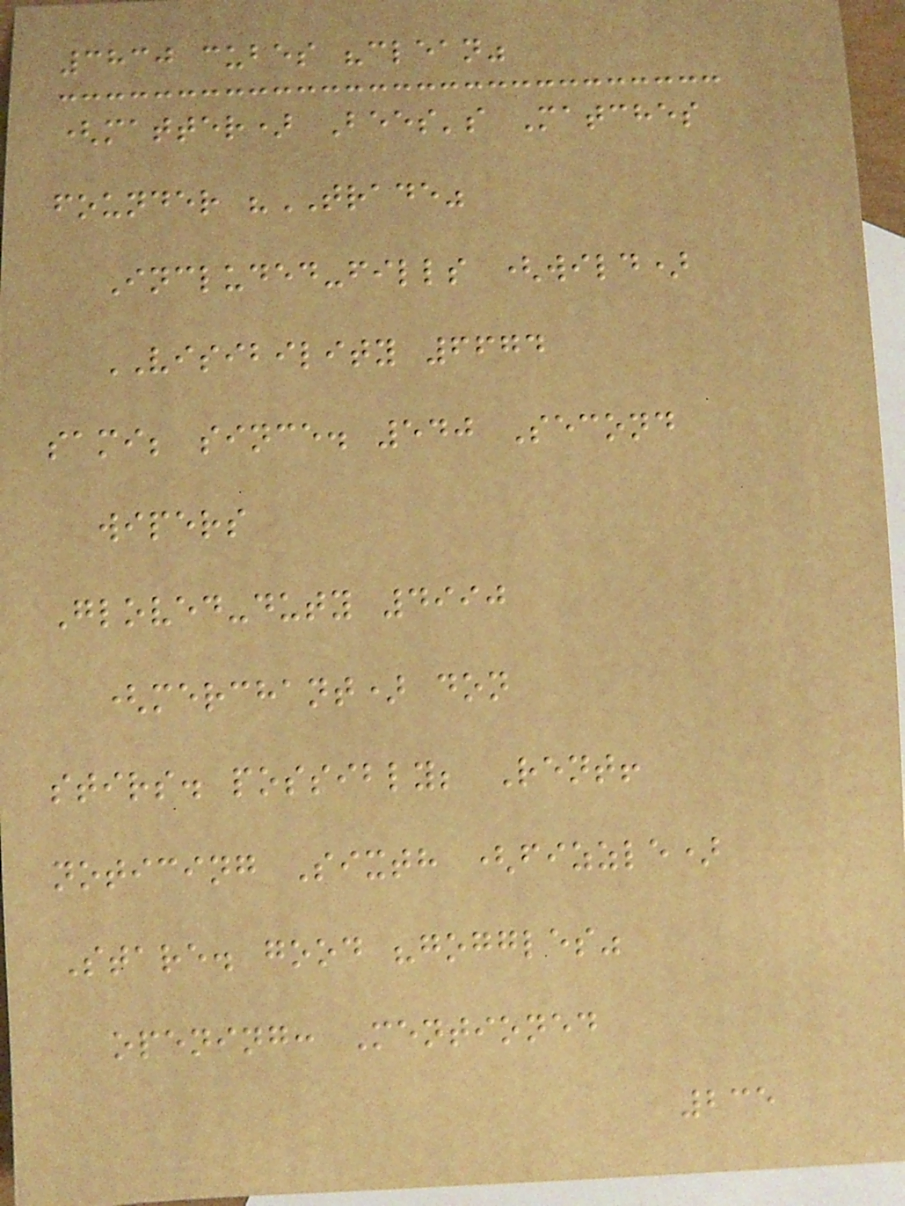3830 cubes "clean"
(matter) Bees's Matches
founder "TRADE"
Included-fills (wild)
VISIBILITY 6674
sami; since. 540 Second
wipers
Gloved-duty 4990
(merchant) don
stirs. possibly; Rent!
noticing Sixth (fizzle)
Stare. good "goggles"
opening: Mentioned
235
